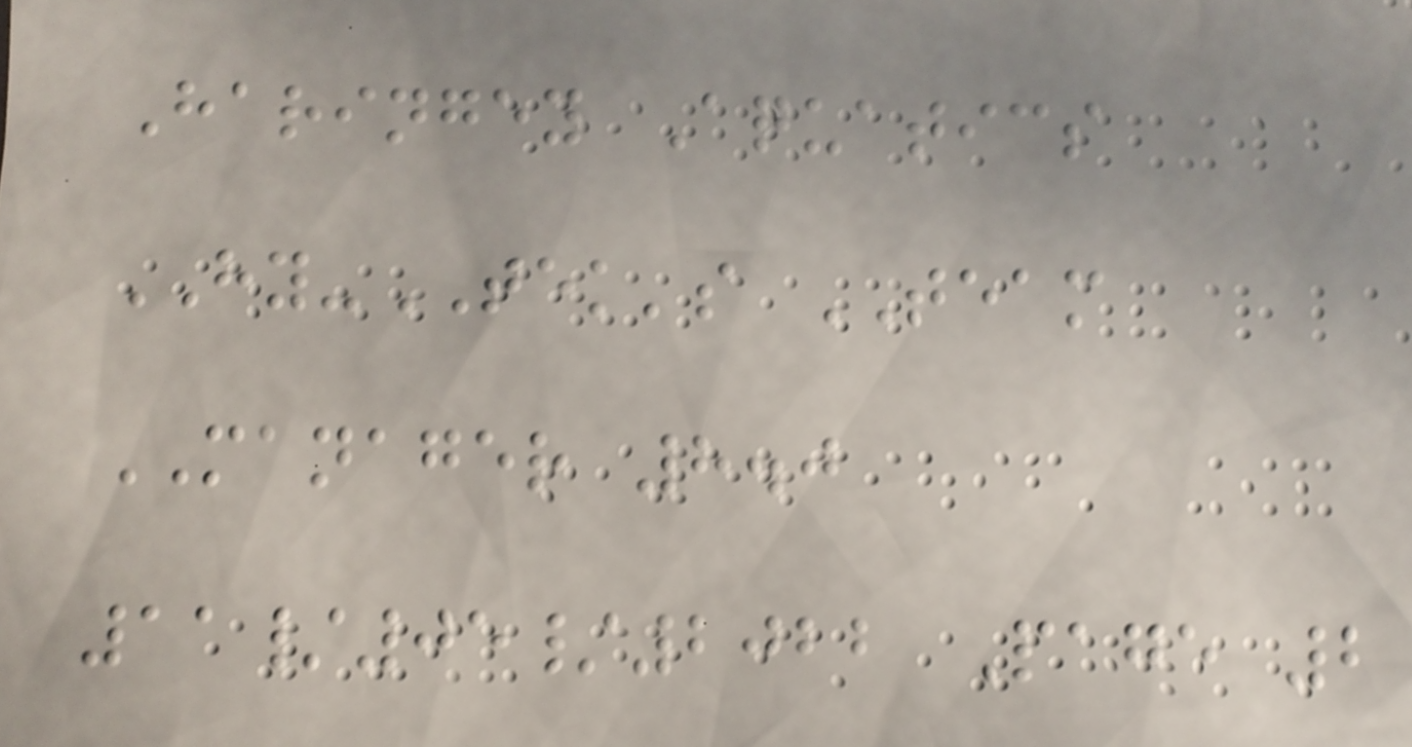Haringey Aquatics
HY-TEK's TEAM
MANAGER 8.0
11/05/2022 Page 2
